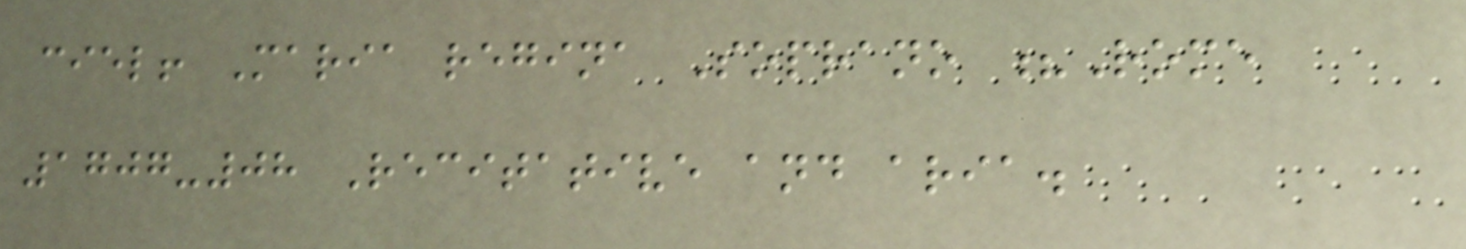ciel! Maria regina Soprano ?Rome
1707-08 Recitative and aria.
